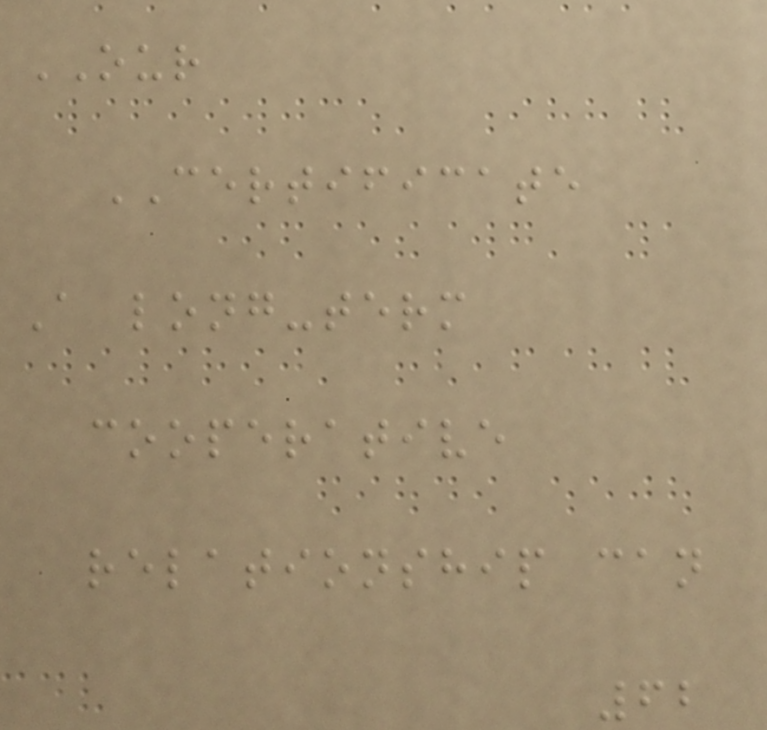OUR
CERTIFICATE
A long-term
cooperative
relationship can
62
